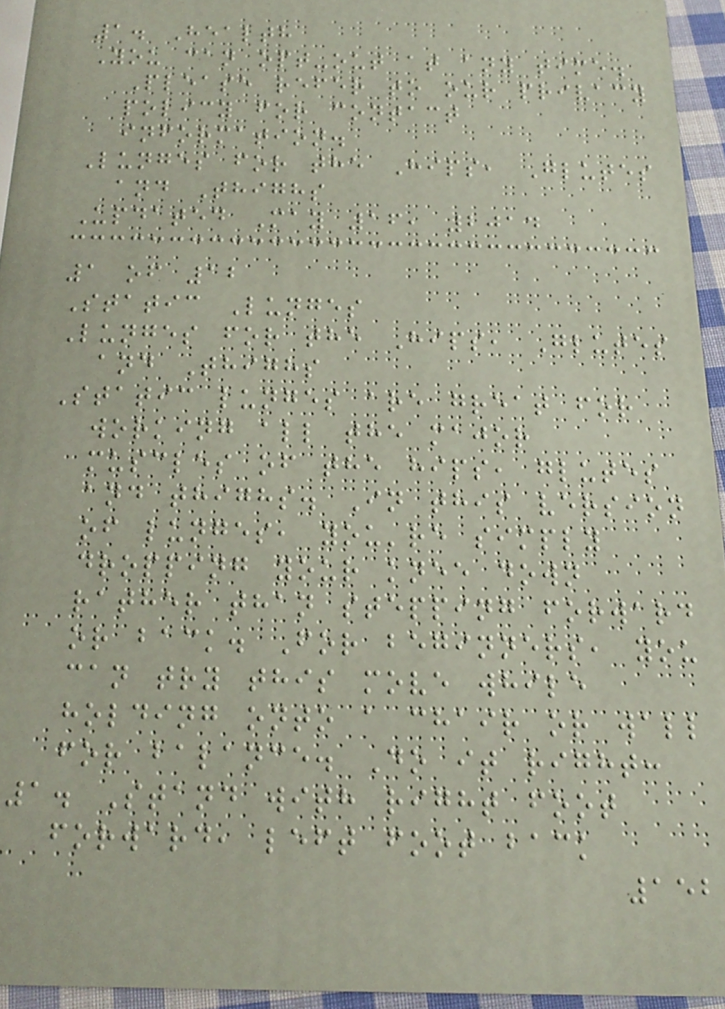1. Health
You can opt-out at any time.
Please refer to our privacy
policy for contact
information.
Lunges for the Hips, Glutes
and Thighs
Updated May 16, 2014
1 of 12
Static Lunges
Lunges for the Hips, Glutes
and Thighs
Static lunges are great for
working all the major
muscles of the hips, glutes
and thighs. In this version
of lunges, you're simply
dropping your knee down
rather than stepping forward
or back. For beginners, you
can try this move while
holding onto a chair or wall
for balance. Do it right:
1. Stand with right foot
forward, left foot back
152
